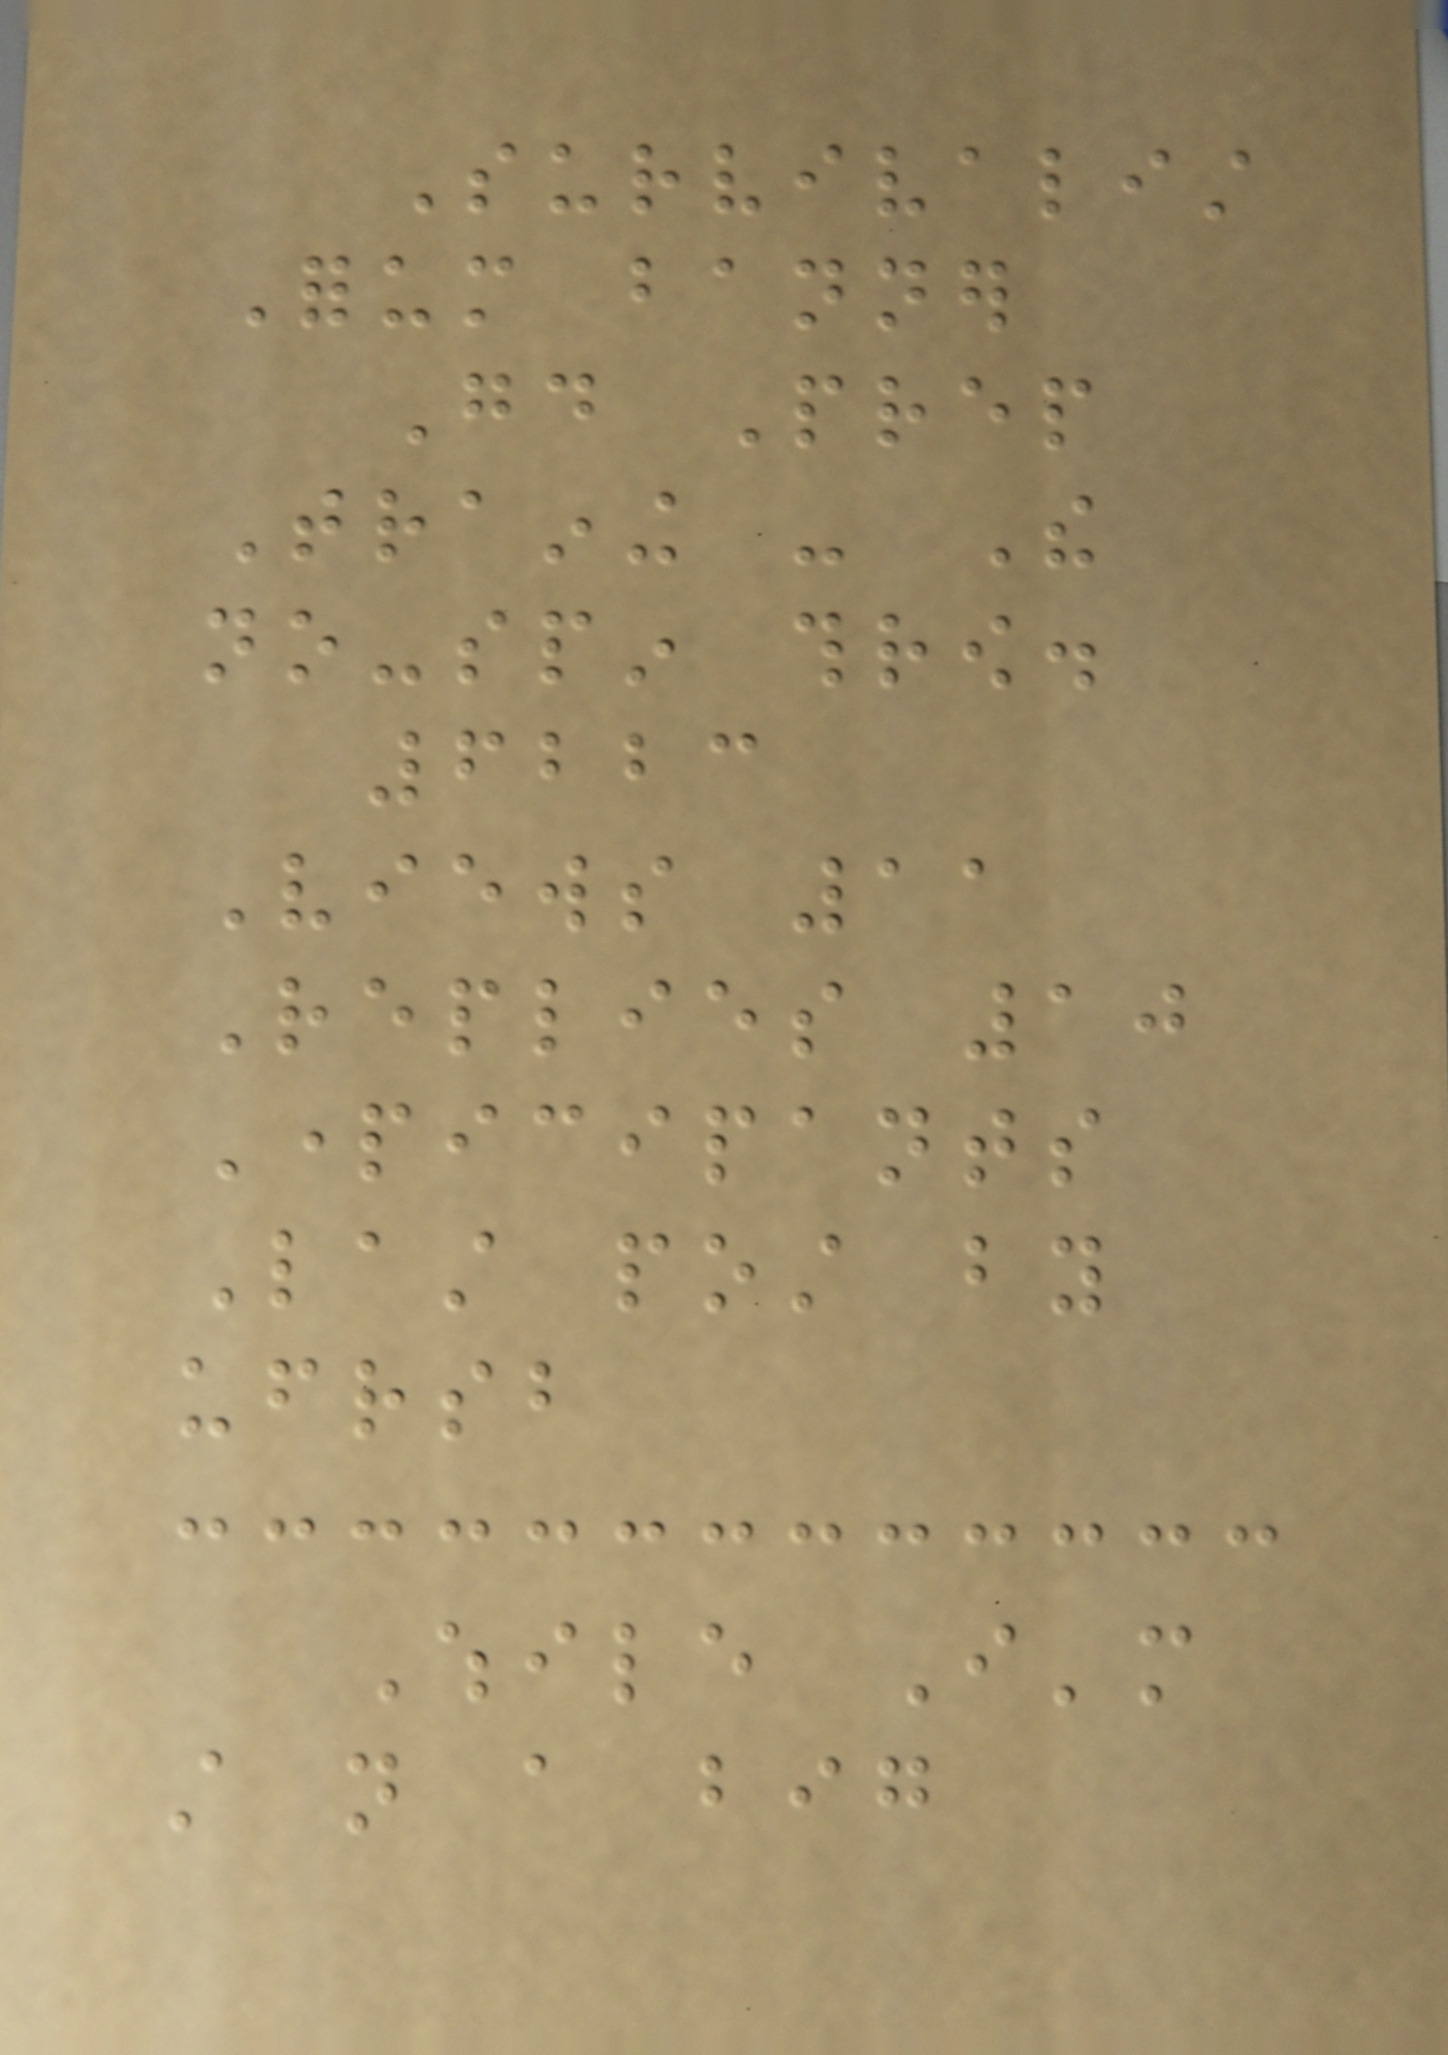Survivalist
Forum banner
Good Prep
Training - The
no-spin throw.
6223
Views 11
Replies 10
Participants
Last post by
ufrsb
While I'm
still not a big
